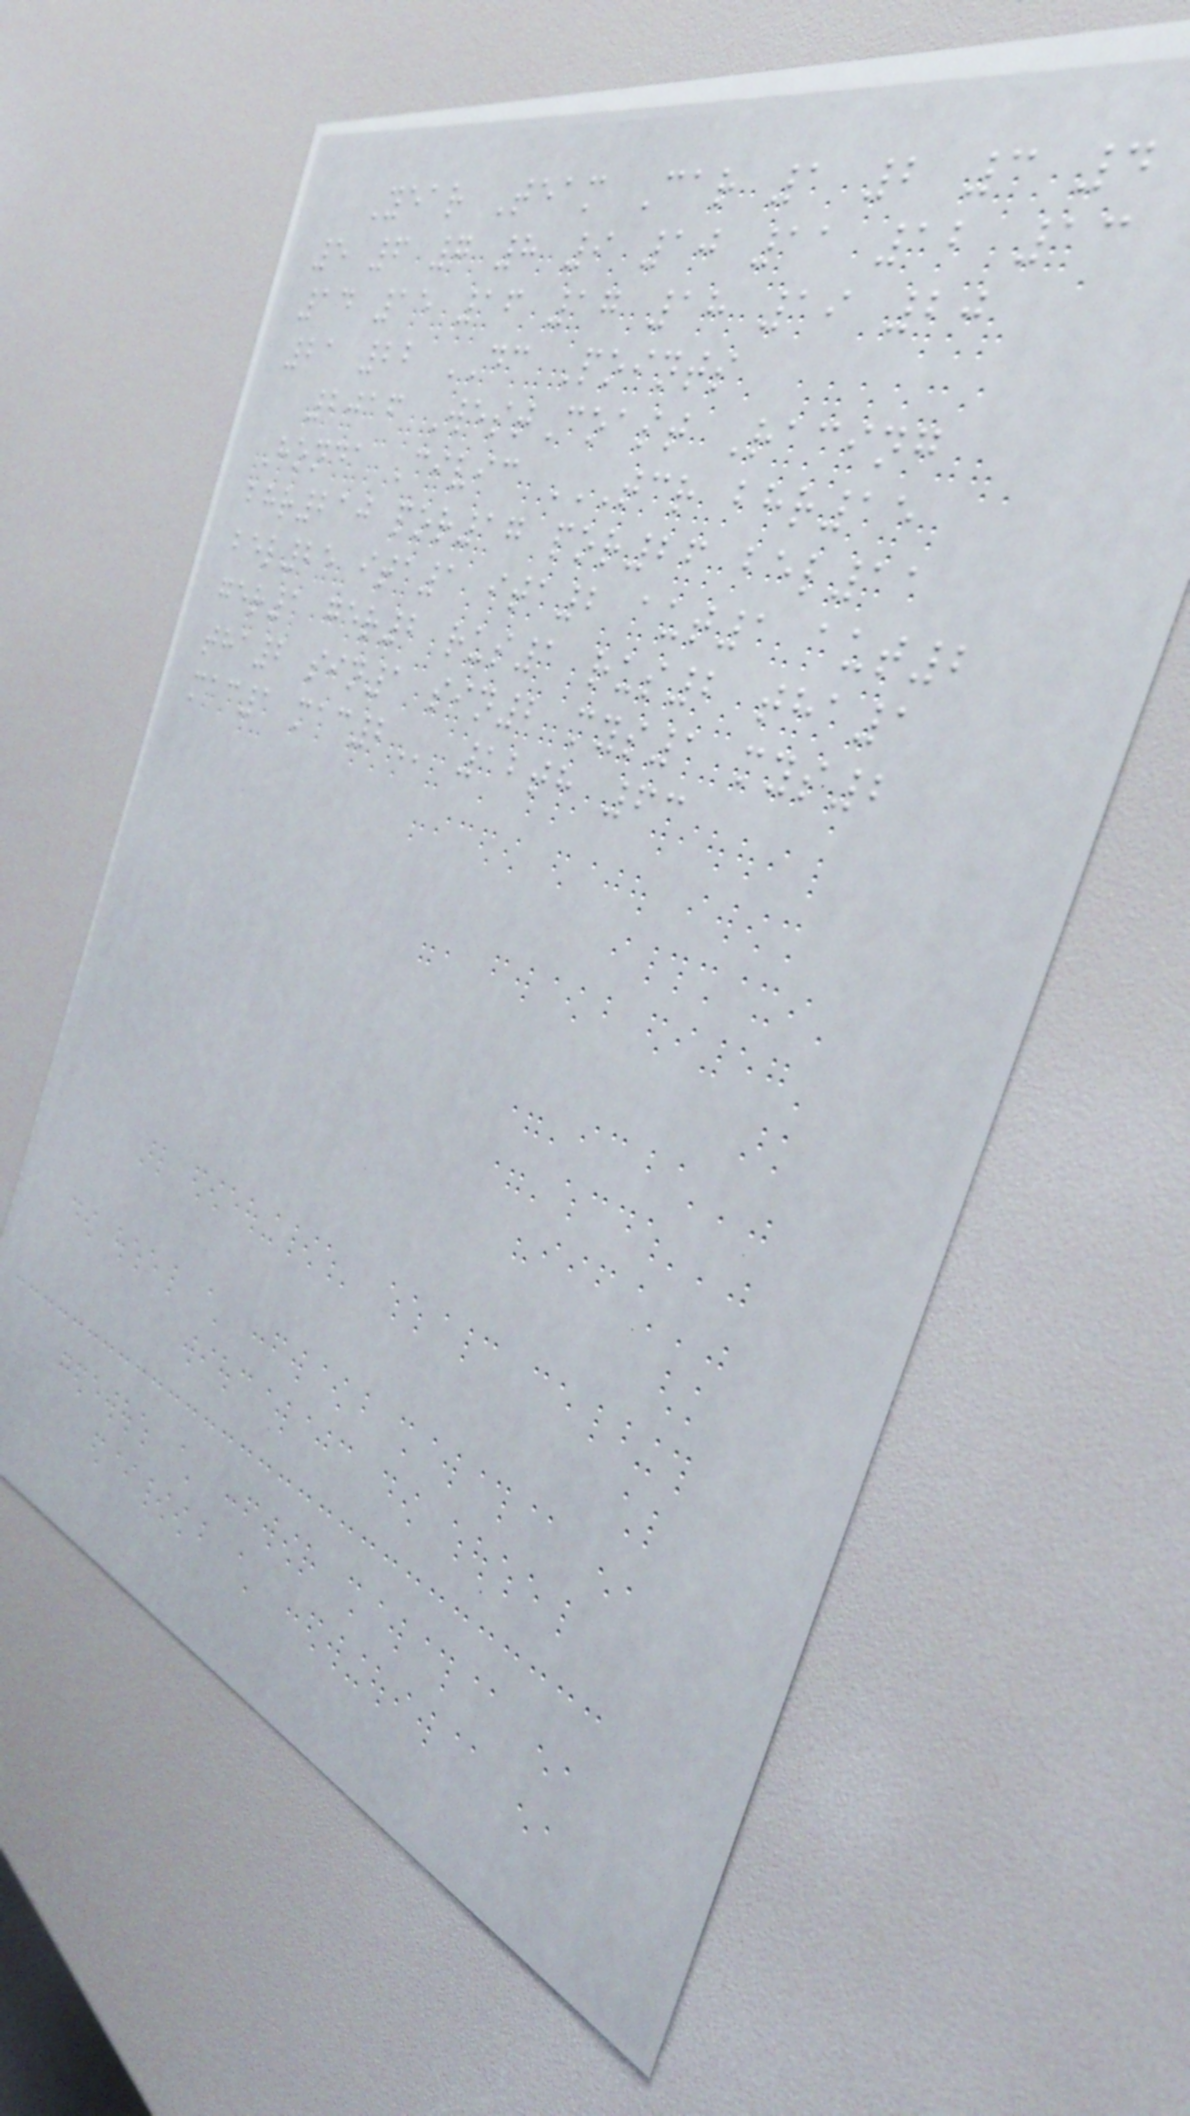Year Team Car 1 2 3 4
5 6 7 8 9 10 11 12 13
14 15 16 17 18 19 20
21 22 DC Points
2016 WestCoast Racing
Honda Civic TCR BHR15
BHR210 POR17 POR26 BEL11
BEL25 ITA1 ITA2 AUT1 AUT2
GER1 GER2 RUS1 RUS2 THA1
THA2 SIN1 SIN2 MYS1 MYS2
MAC1 MAC2 12th 63
